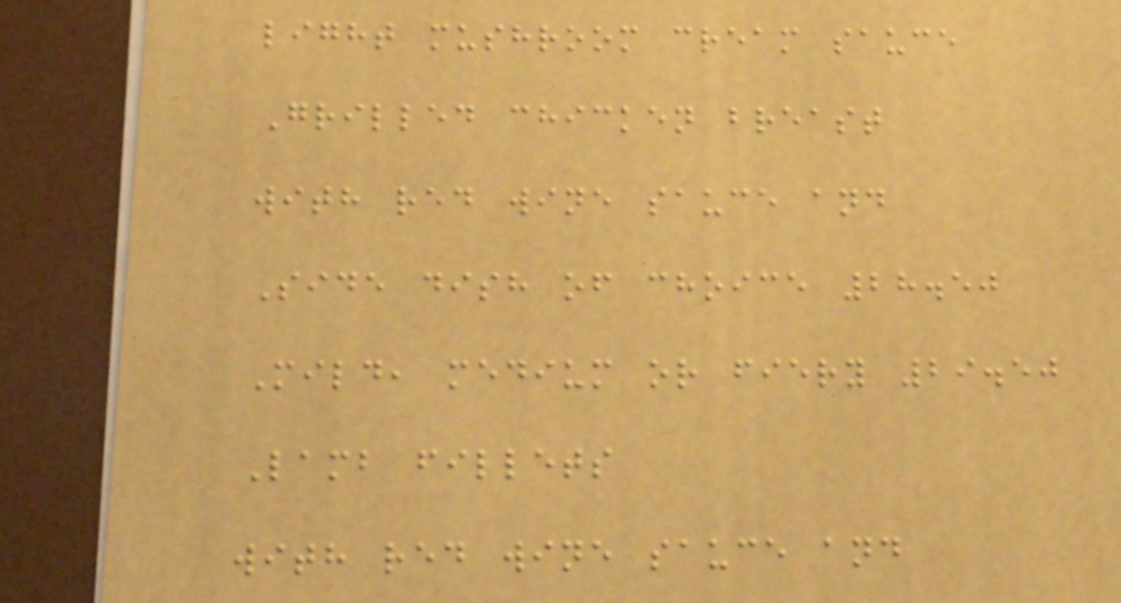light mushroom cream sauce
Grilled chicken breast
with red wine sauce and
Side dish of choice 28.50
Mild, medium or fiery 29.50
Lamb fillets
with red wine sauce and
